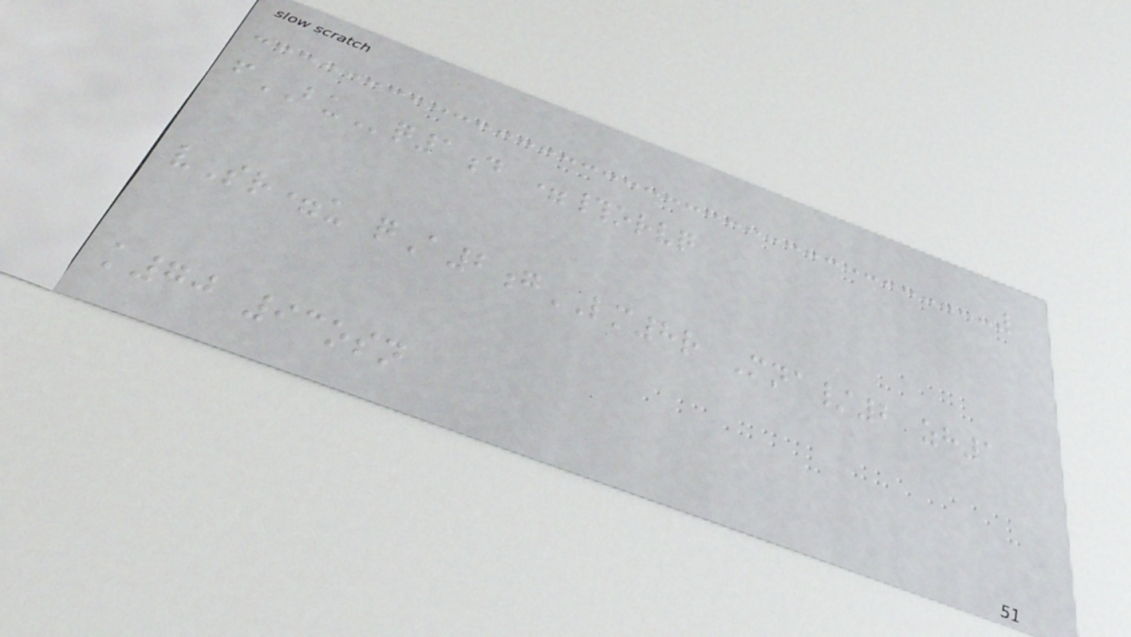fBUq1d =#orvq
vSr=u qA2gLM8r Mna/2 zh1
k70 93osn
